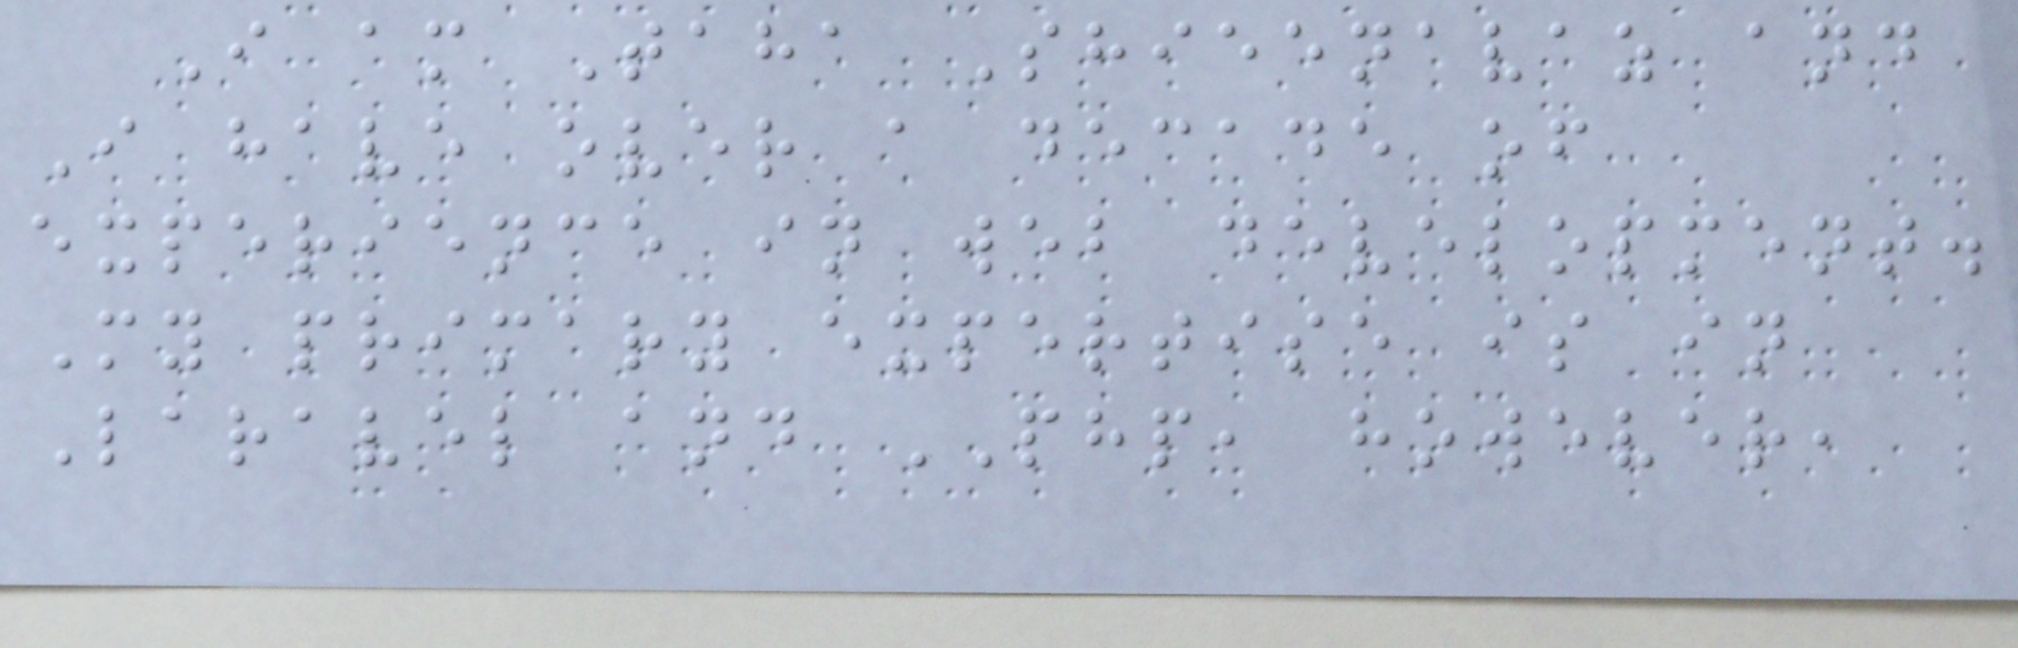I am Taha Shieenavaz and
I have over a decade of
experience in web development.
My primary expertise is in
Laravel and PHP, however,
